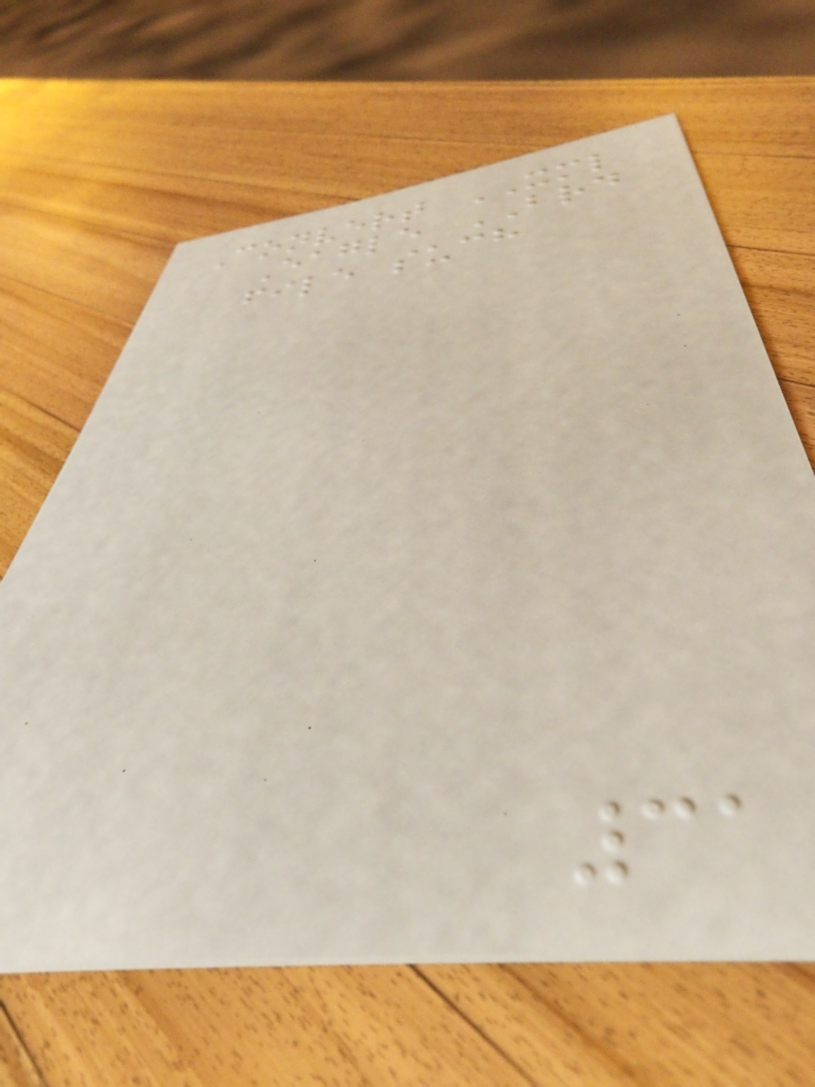Convert XML
Eagle BRD
file such
31
